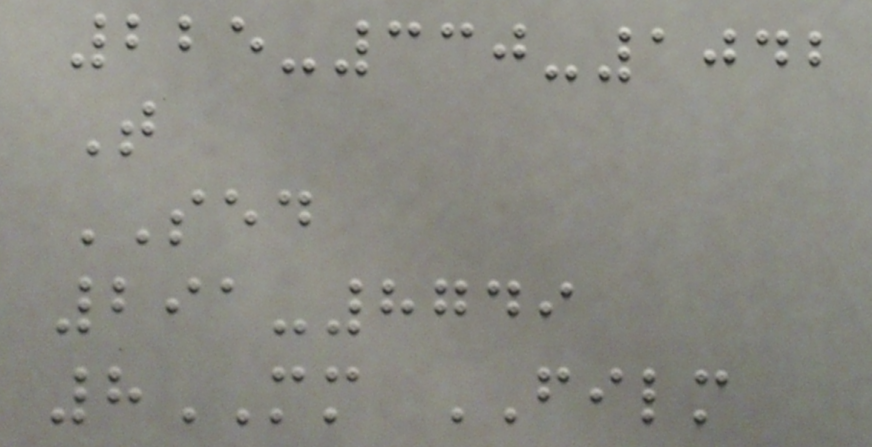225-330-1042
T
SED
291-8749
8MM FILM
